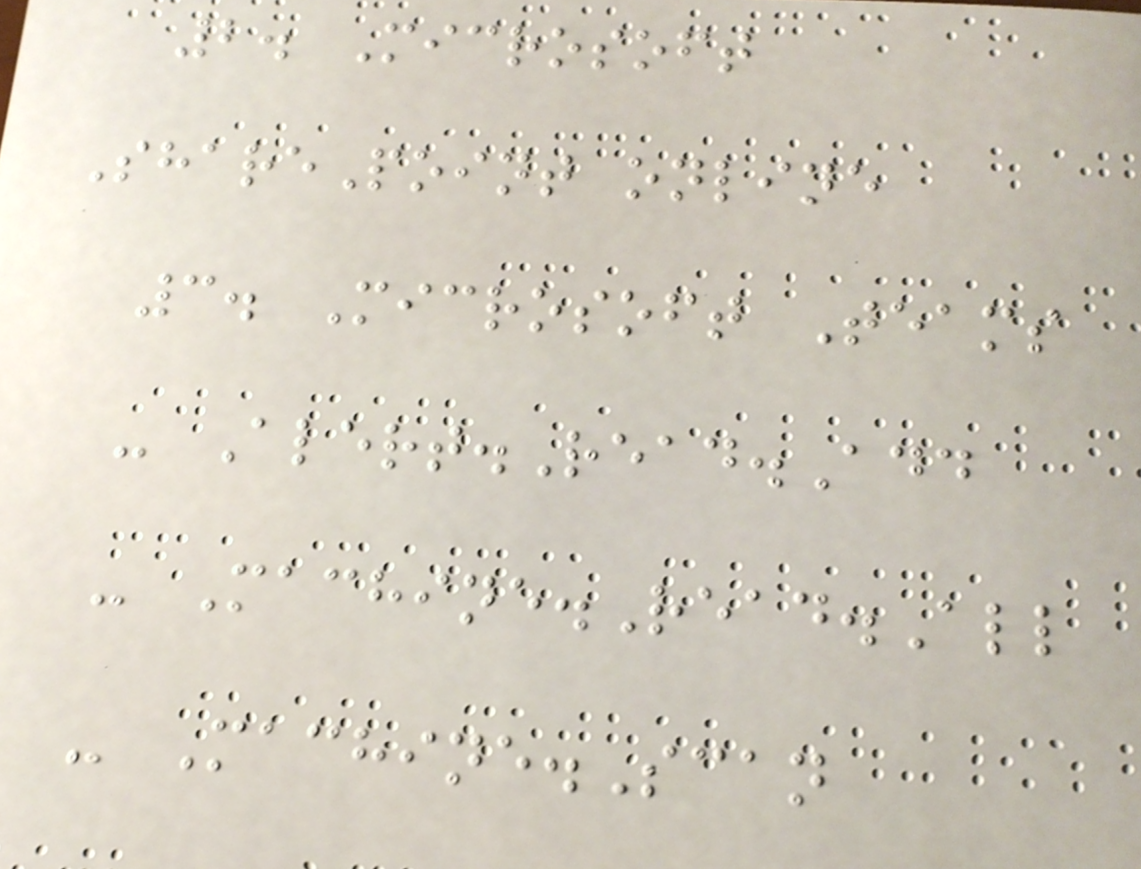2. Microsoft
SharePoint online
3. Microsoft Teams
- Alert.Read.Add
- Machine.Read.All
- Machine.Scan
